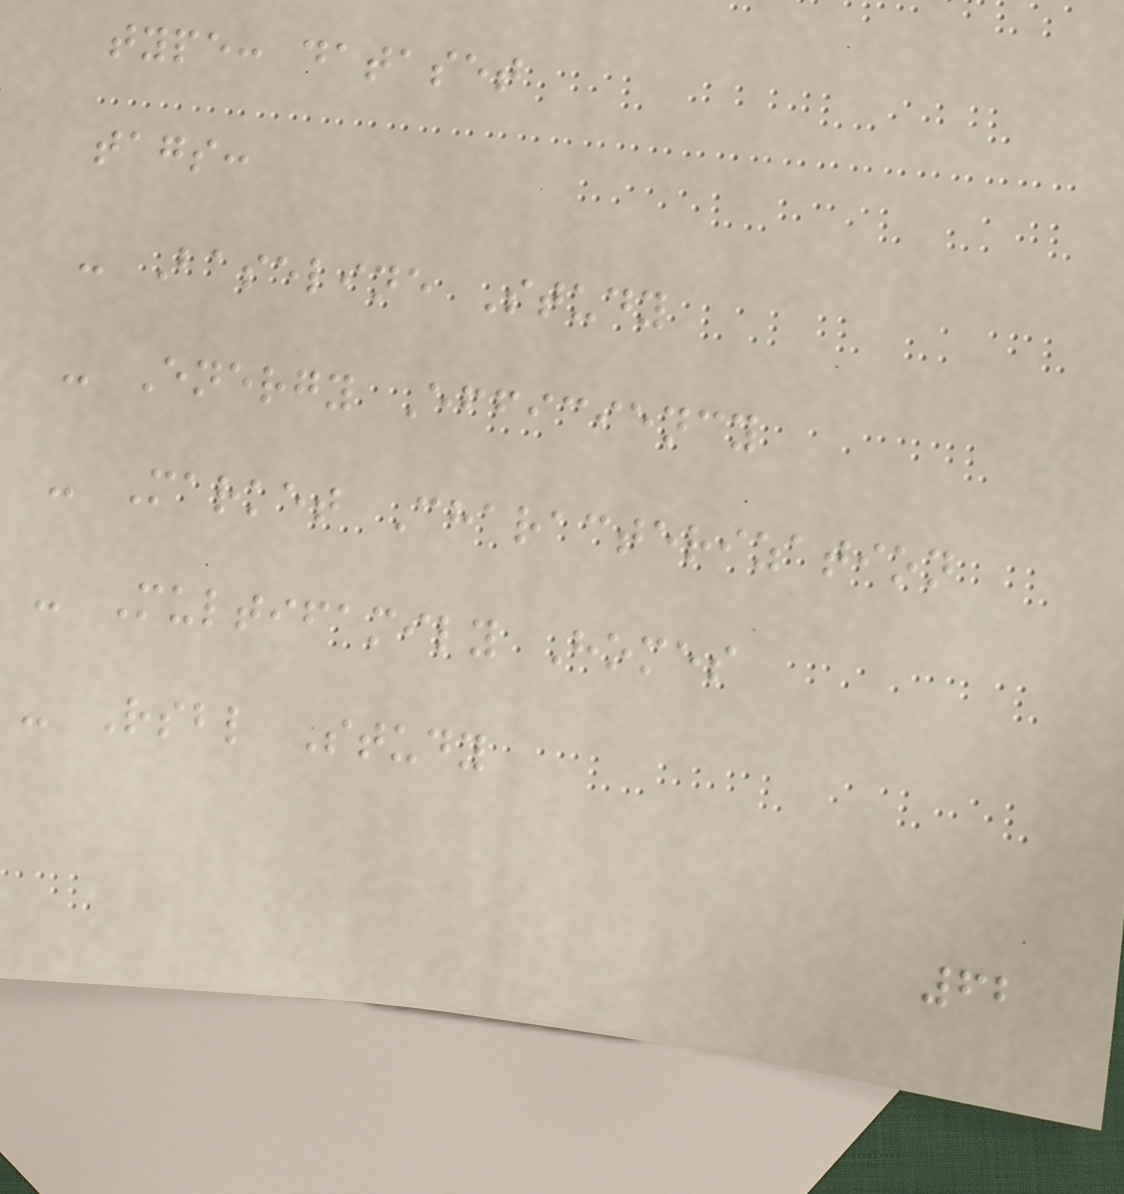type: dataset
tags:
- Baseline Study
- Energy Efficiency
- Market Characterization
- Multifamily Homes
- Rsbl Study
62
